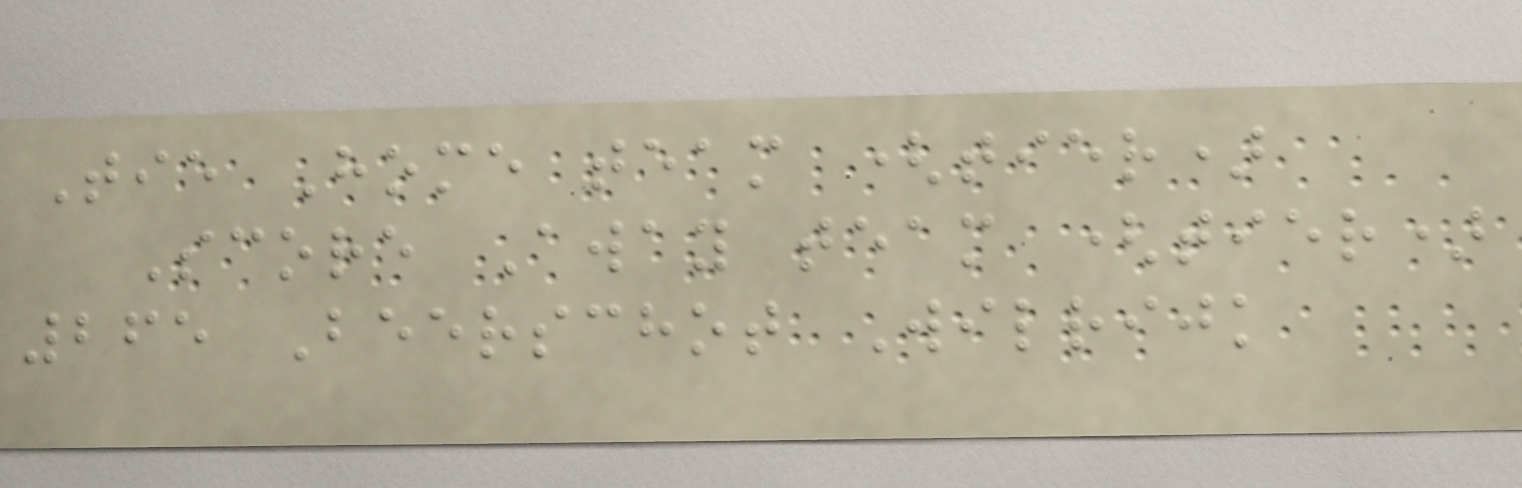Tie Home team (tier)
Score Away team (tier)
265 Beerschot Wilrijk
